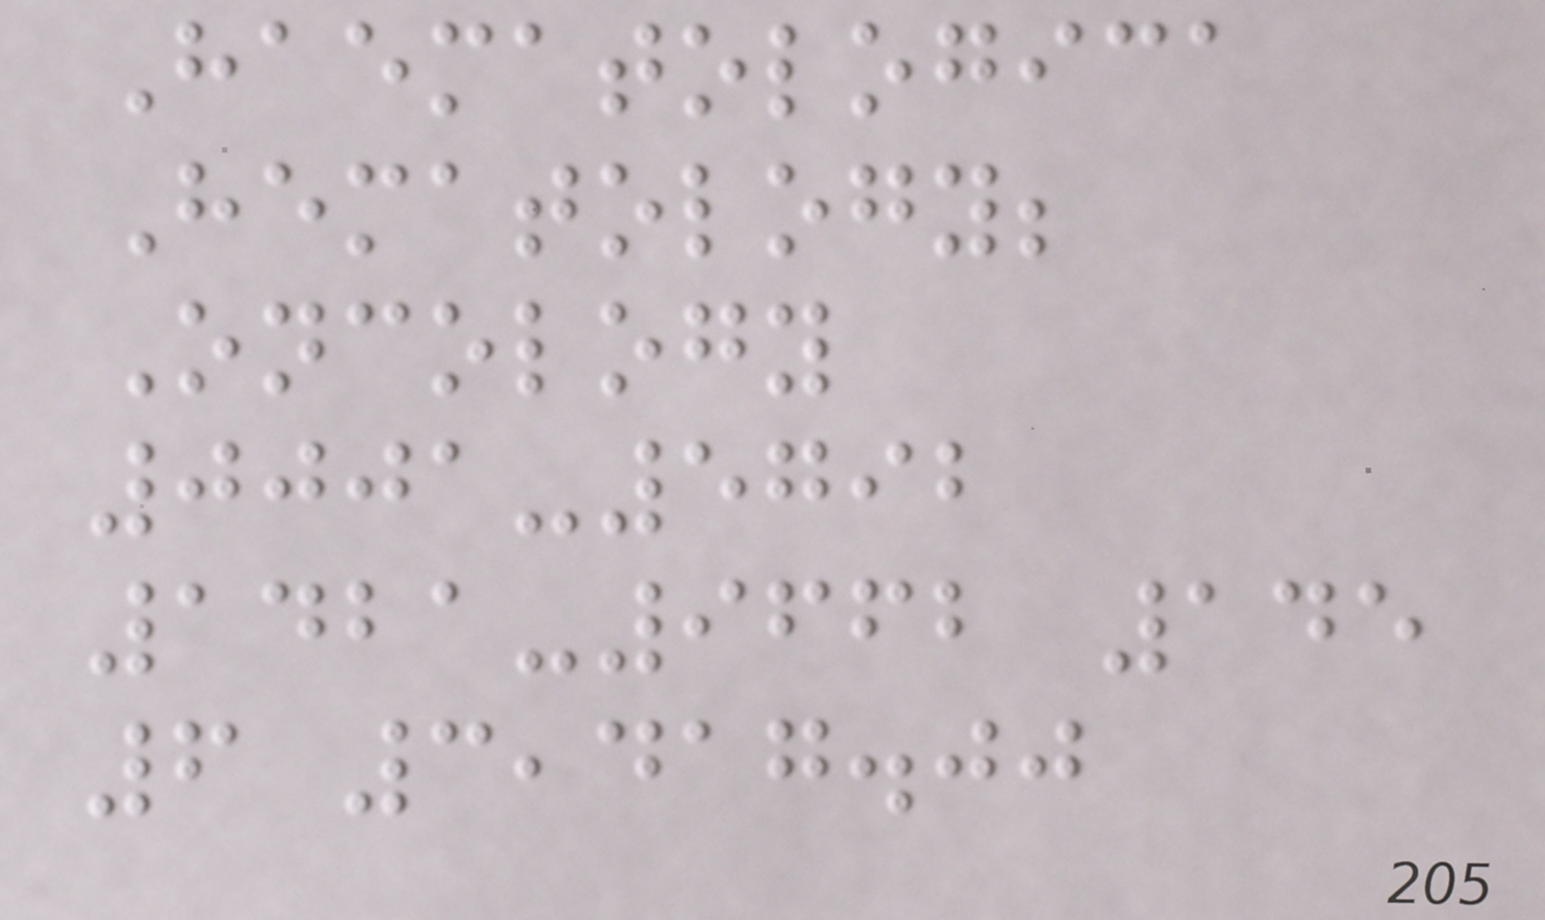Haematologica
Hematology;
Oncology
0001-5792
1421-9662 145
6 3,417.00
